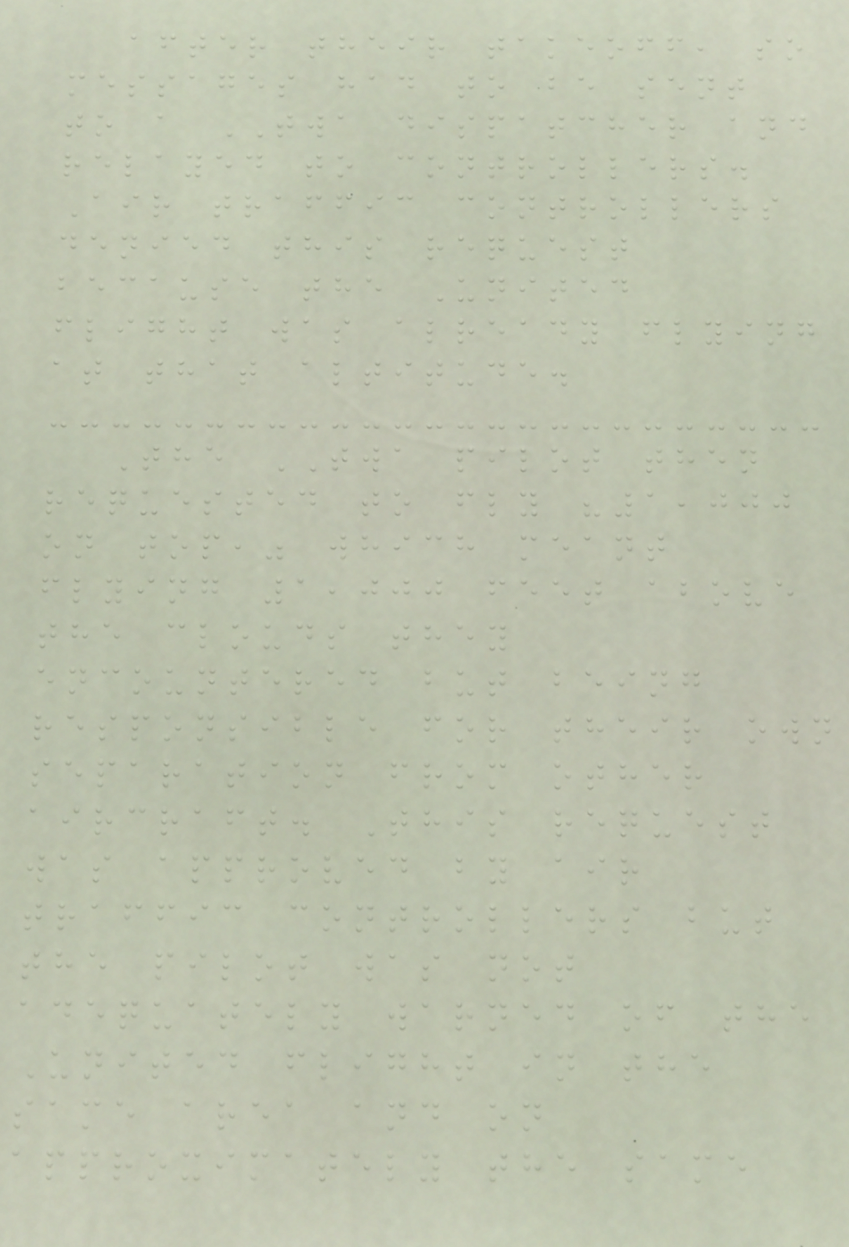after their takeoff, so
messages had to be sent
to a TWA dispatcher and
relayed to controllers.
Air traffic controllers
denied this request
because the United
flight was already flying
at that altitude.
The TWA pilot then
requested to fly "1,000
on top," which meant
flying 1,000 feet above
the clouds they
encountered but being
responsible for their own
separation from other
aircraft. This request
was approved by air
traffic controllers but
the pilot was not
adequately warned of the
United flight in the
same area and on
approximately the same
